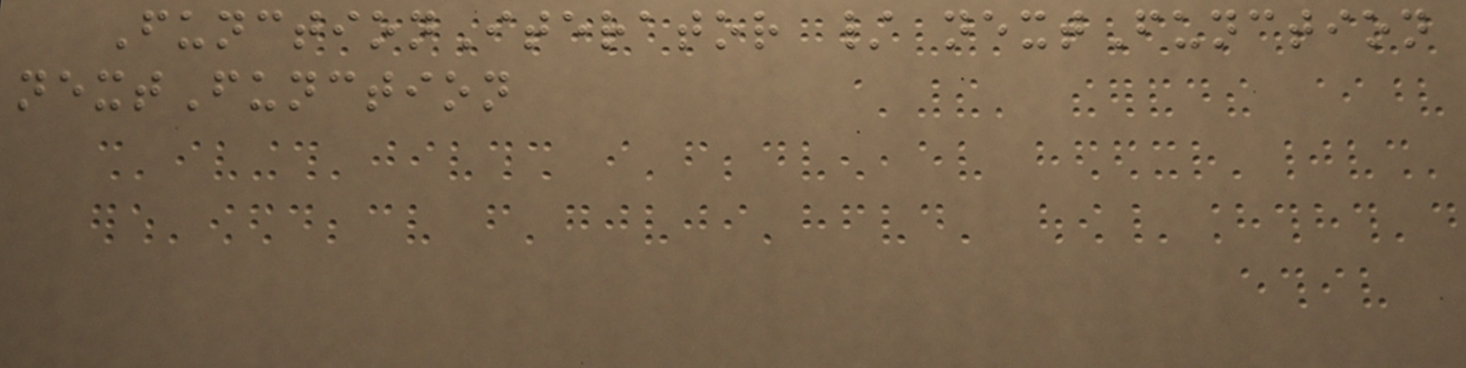FunctionIterator / nextFunction
nextFunction
